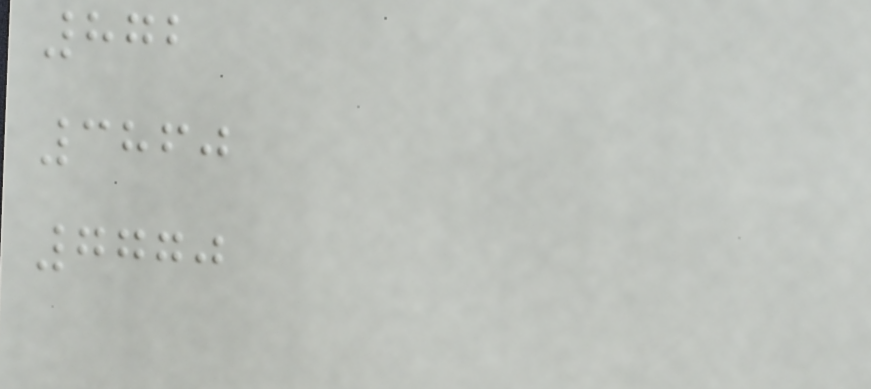872
3860
7770
